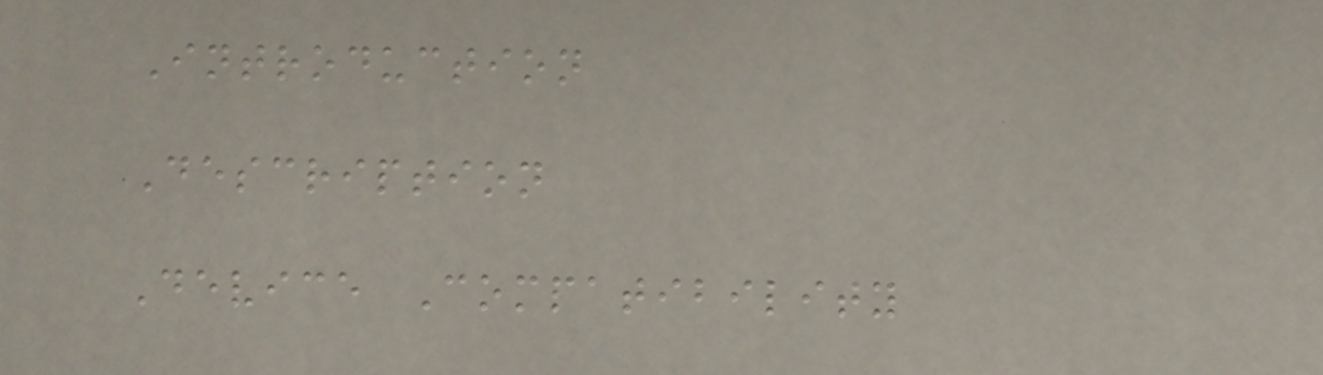Introduction
Description
Device Compatibility
